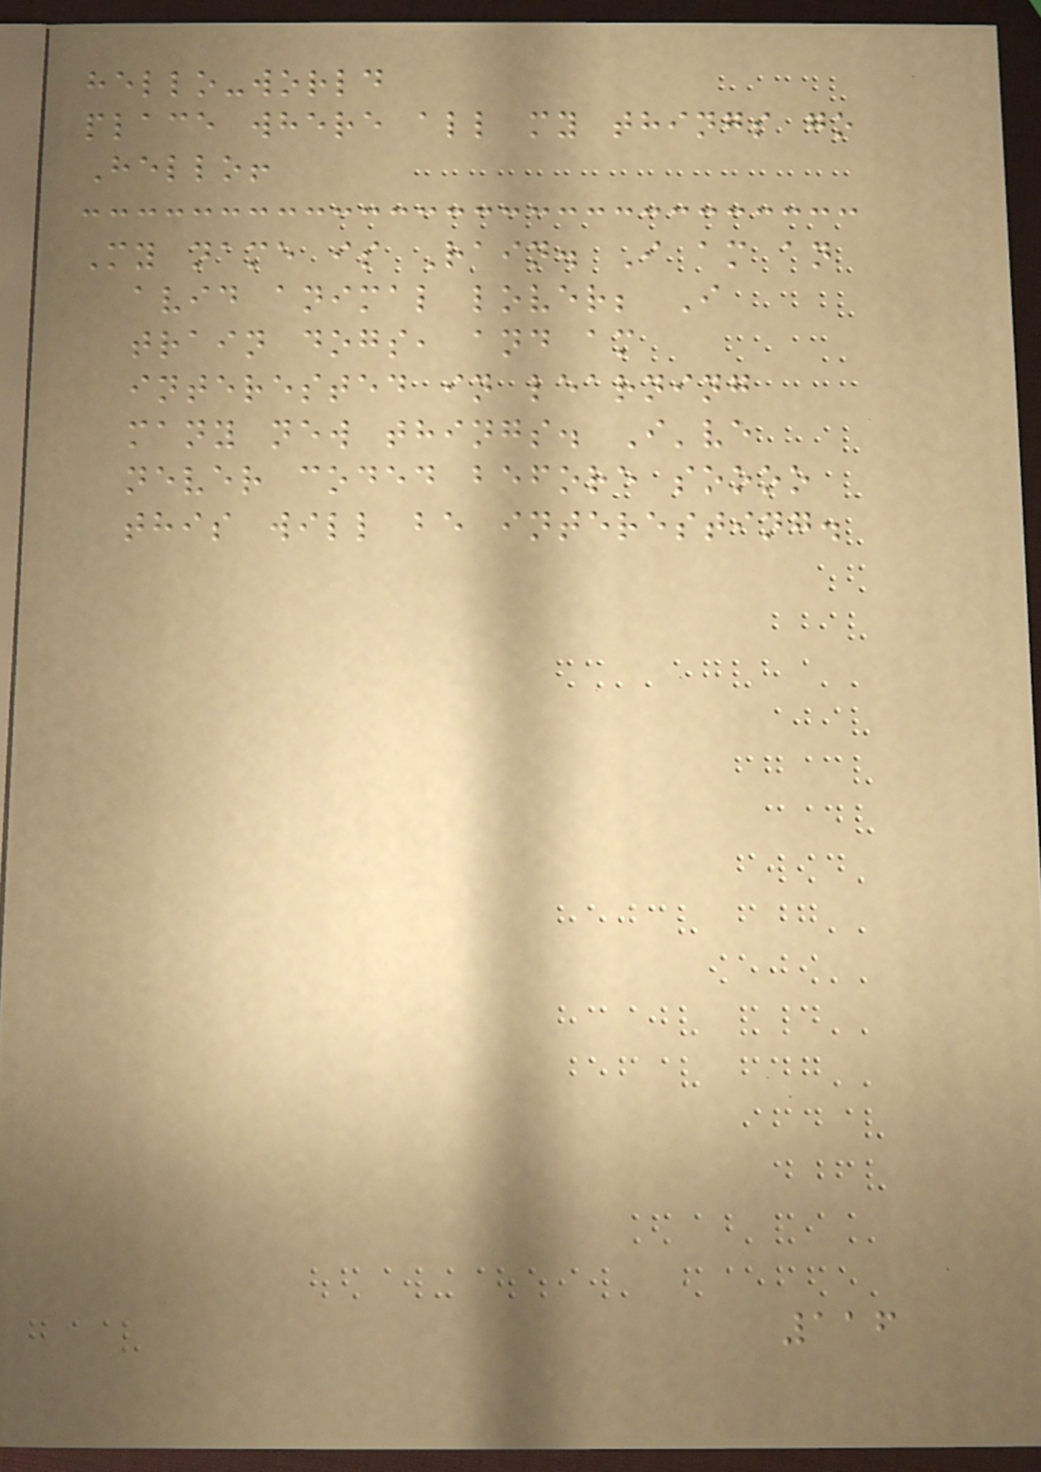hello-world
place where all my things go
Hello!
My name is Rain. I am an
avid animal lover; I
train dogs, and am
interested in learning
many new things. I've
never coded before soooo
this will be interesting.
116
